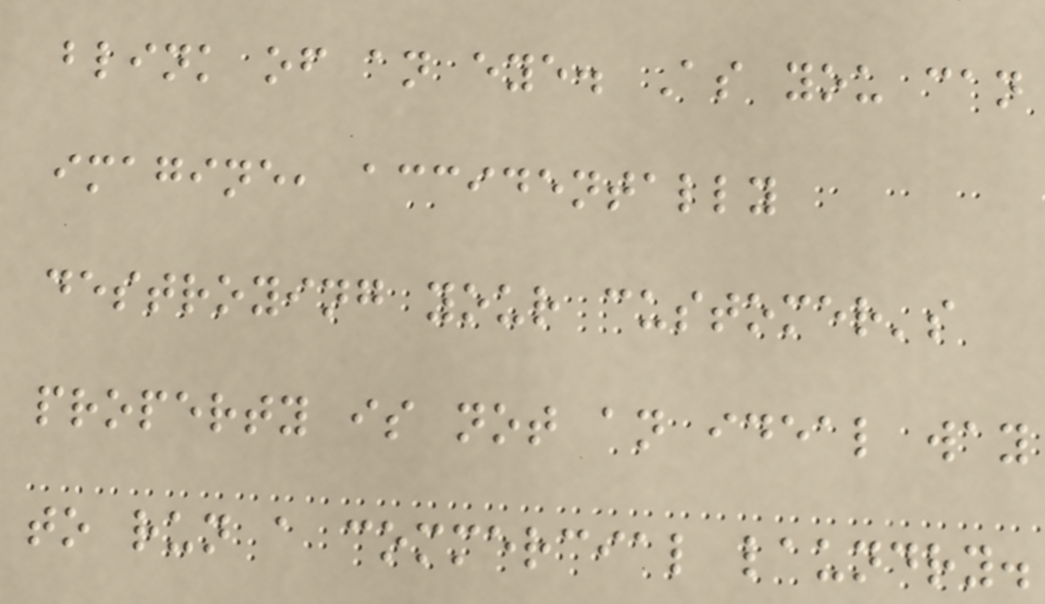blink of an eye. As you can
imagine, accidentally
destroying your customer's
property is not an ideal way
to run a commercial laundry.
